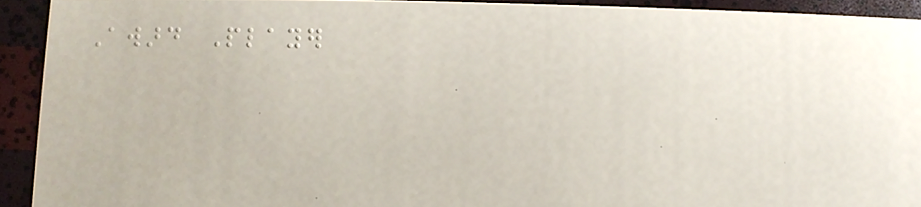Award Player
